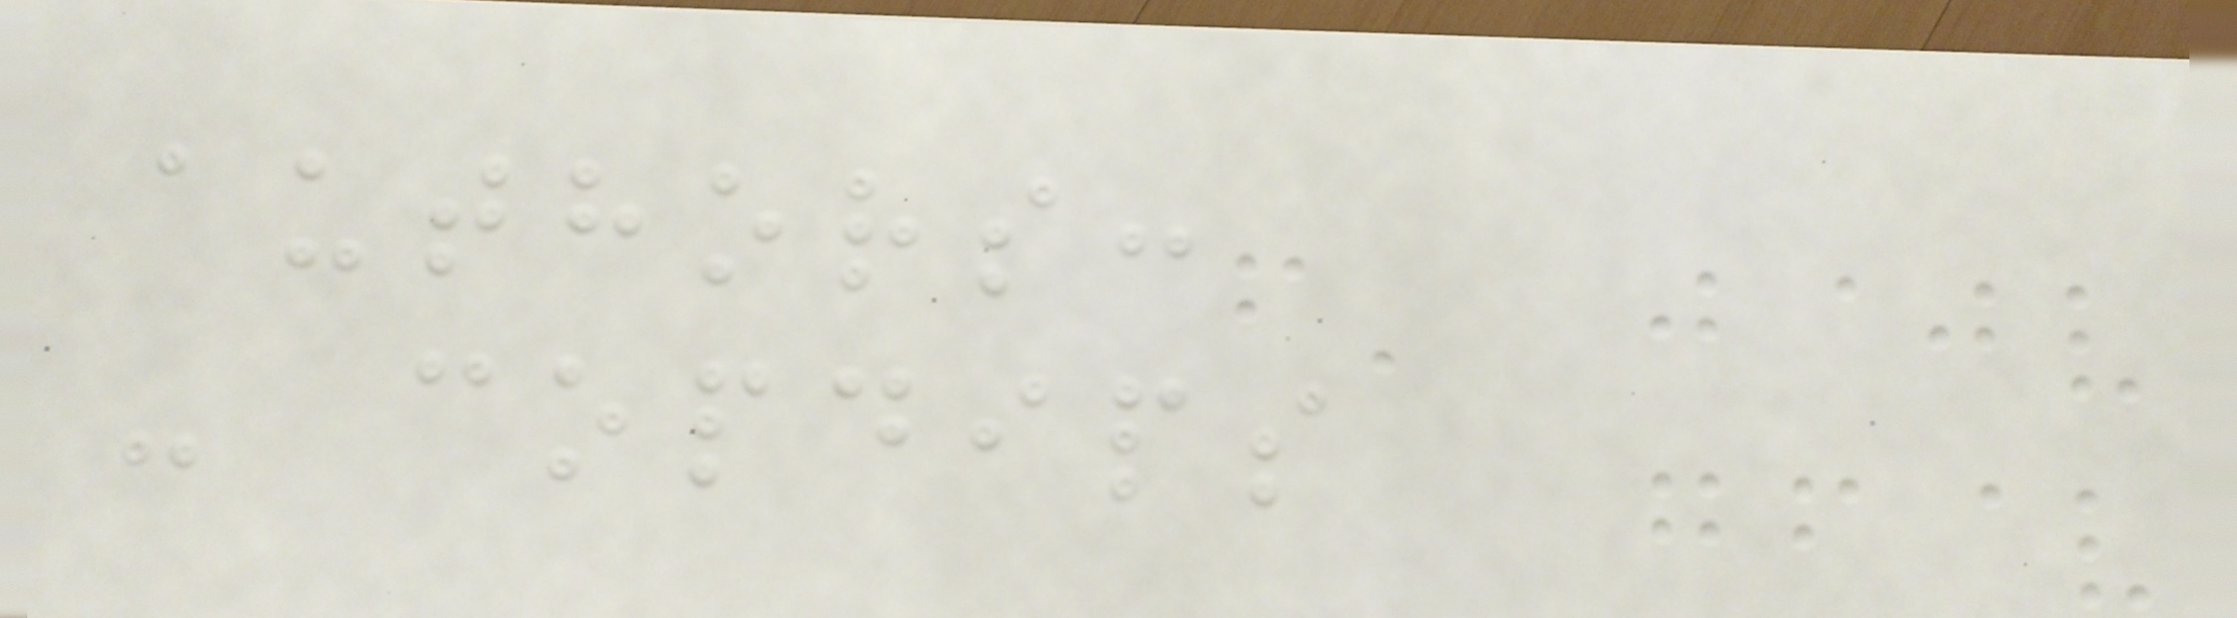authors:
- copdips
